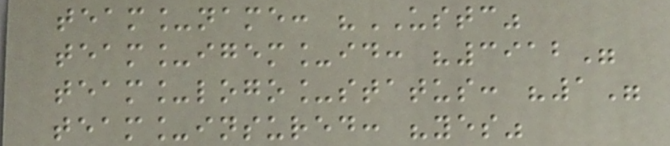team_name: "USTC"
team_igem_id: "3912"
team_logo_status: "1"
team_insured: "yes"
